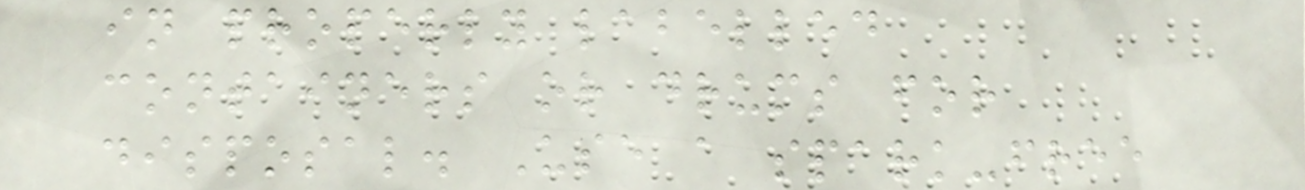in properly labelled
containers or drums for
disposal. Use a spark-free
